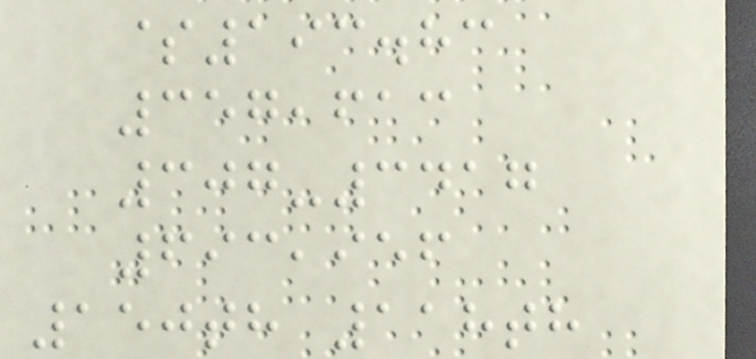$193.83
357,613
307-3417
693,956
150th 118th
